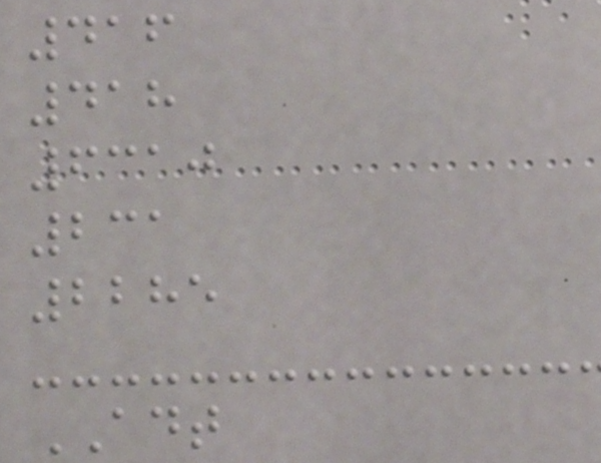416
418
6310
231
2285
ADT
